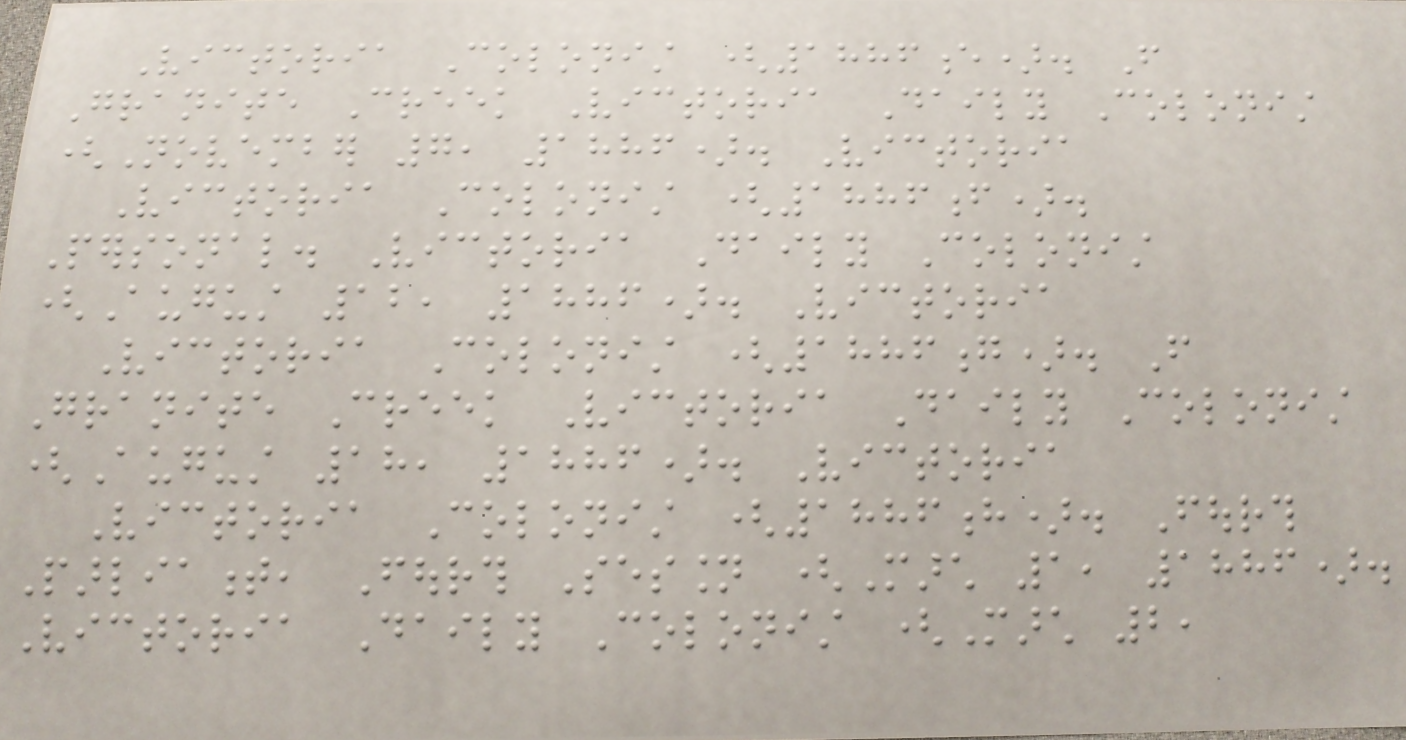Victoria Colonist (1886e). From
Granite Creek Victoria Daily Colonist
(November 7, 1886). Victoria
Victoria Colonist (1886f).
Personal. Victoria Daily Colonist
(August 12, 1886). Victoria
Victoria Colonist (1886g). From
Granite Creek Victoria Daily Colonist
(August 18, 1886). Victoria
Victoria Colonist (1886h). Fourth
Parliament, Fourth Session (March 1, 1886).
Victoria Daily Colonist (March 2,
